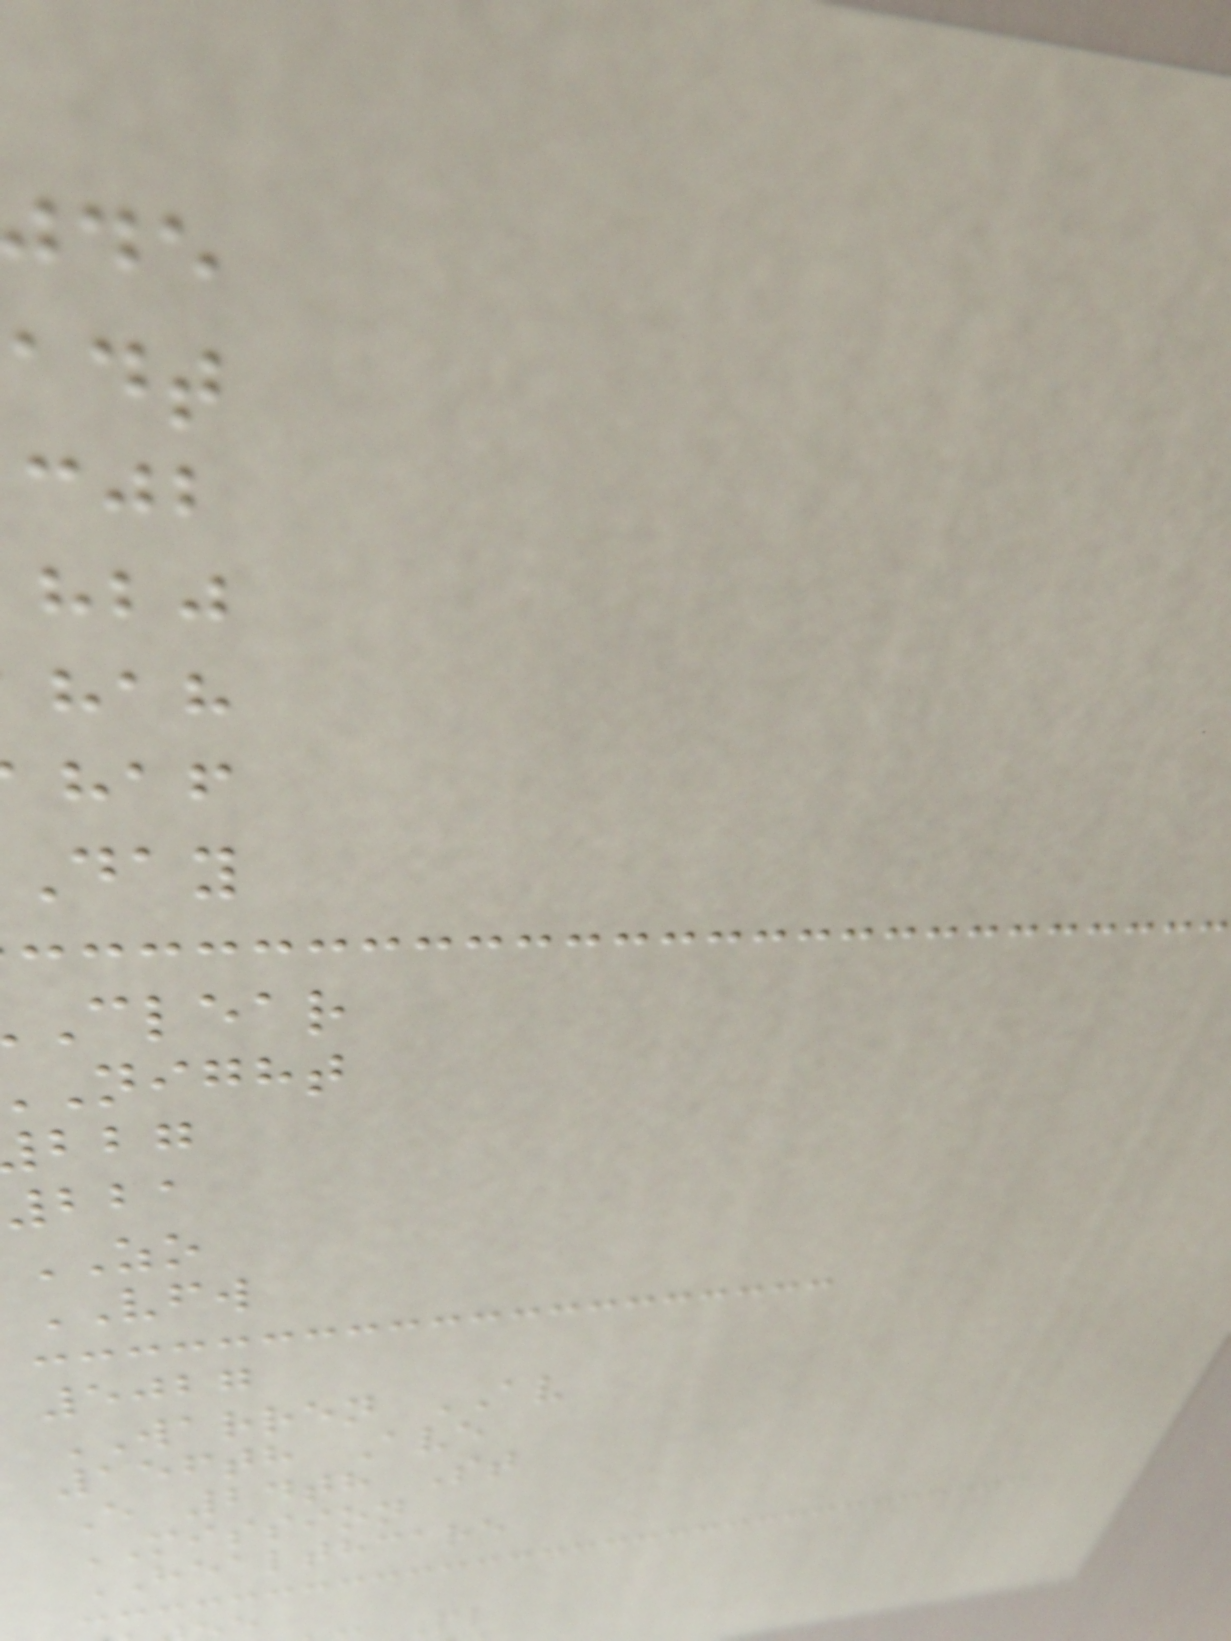clear
night
221
ZO
VFW
5027
WARREN AV
156th Ave
E 24th St
MISSION
HEALTHCARE
